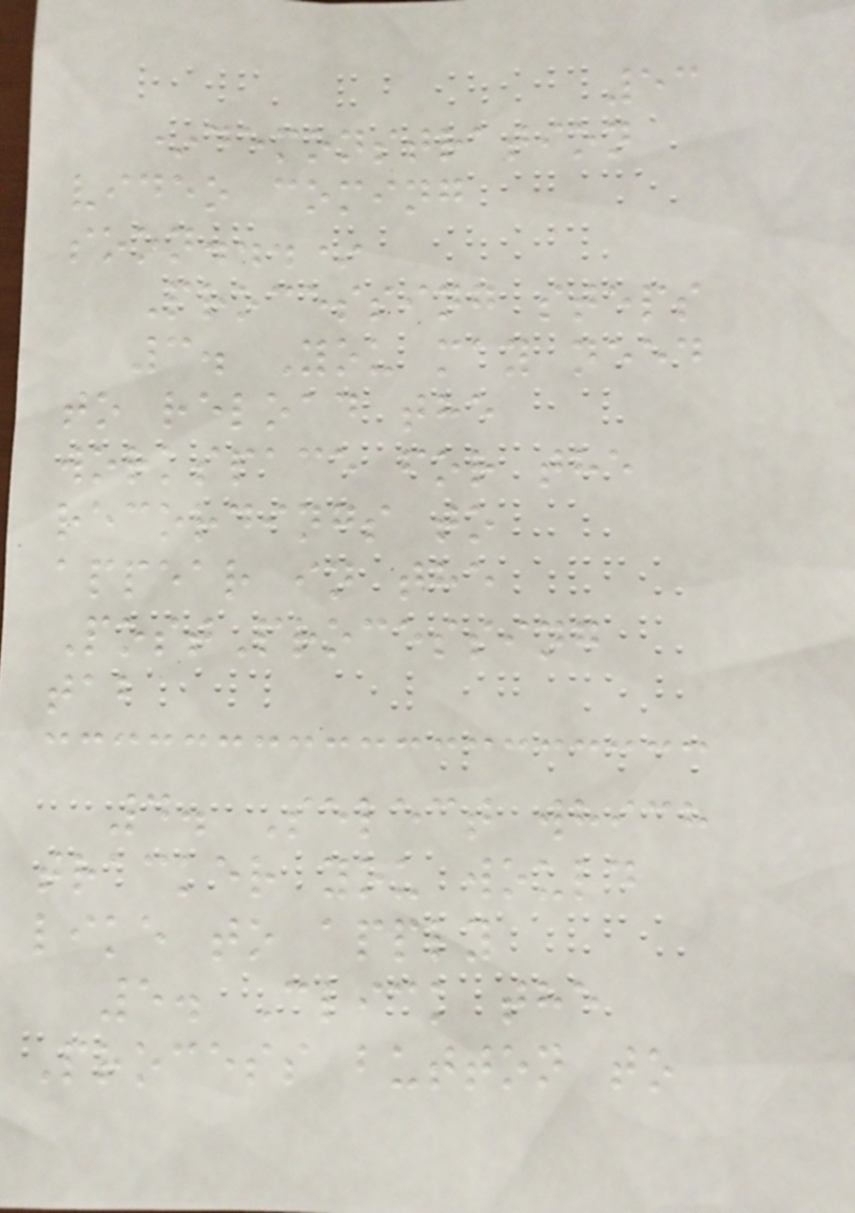53
*demonstration
video coming
soon...*
Processing steps
3. You may need
to reload the
workspace for the
recordings to
appear in the
PostProcessing
tab
4. Select which
tracker you would
like to apply
5. Click the
Process button to
